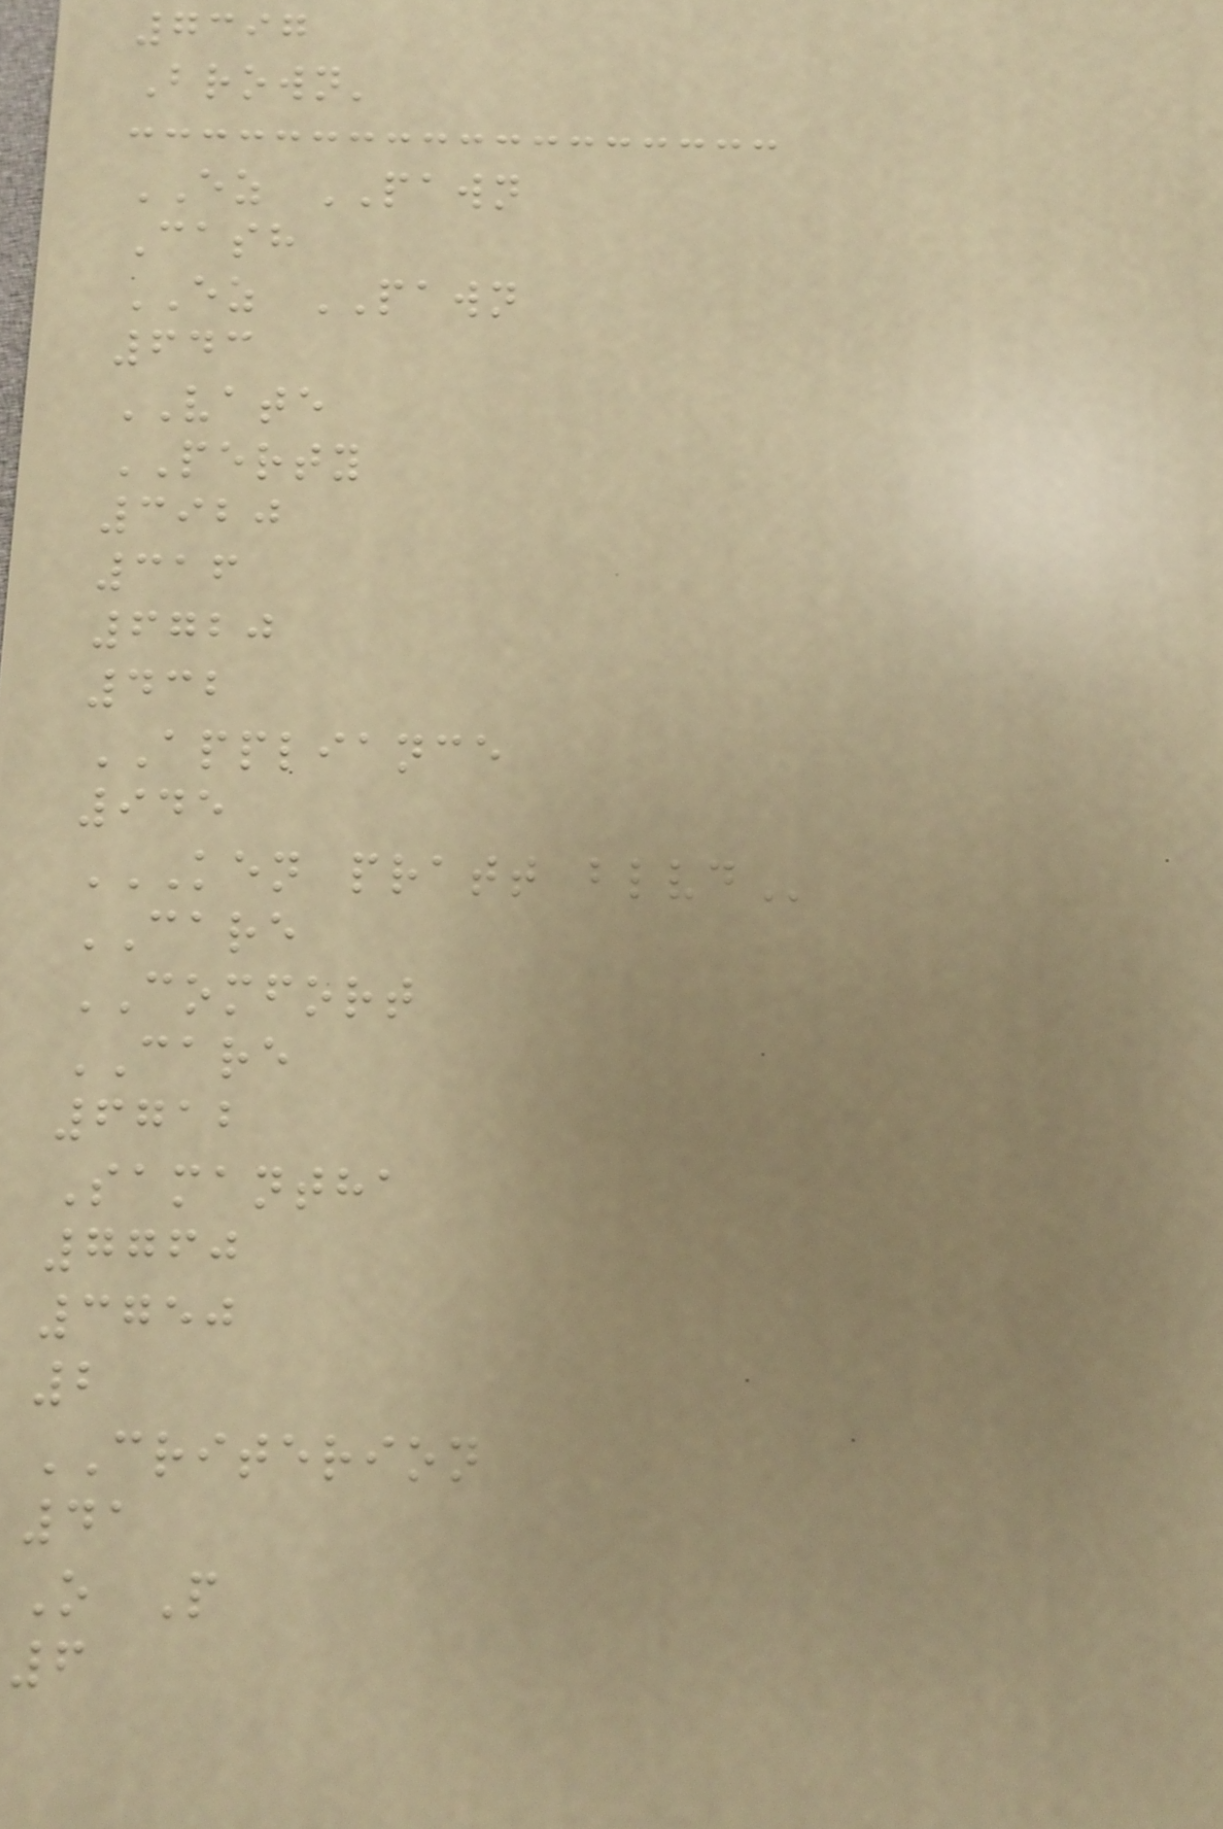7397
Brown'
EZ PAWN
Cash
EZ PAWN
643
VATE
PERTY
3920
316
6720
432
APPLIANCE
945
KEN PRATT BLVD
CARE
COMFORT
CARE
6712
Samantha
7760
3750
2
CRITERION
41
O P
6
